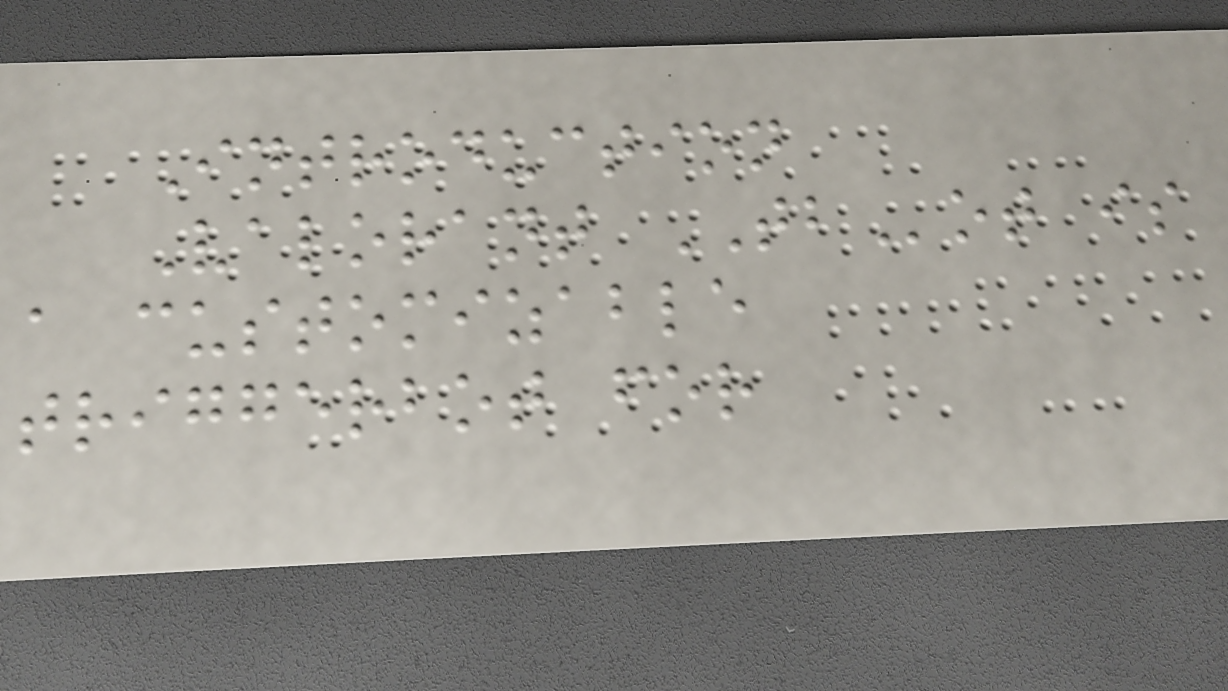Introduction
Valorant TBot is
a customizable
triggerbot for
